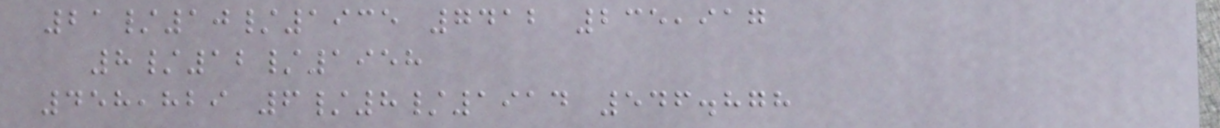21/10/1935 7412 235,917
8/12/1958
458,829 6/8/1914 546.878
